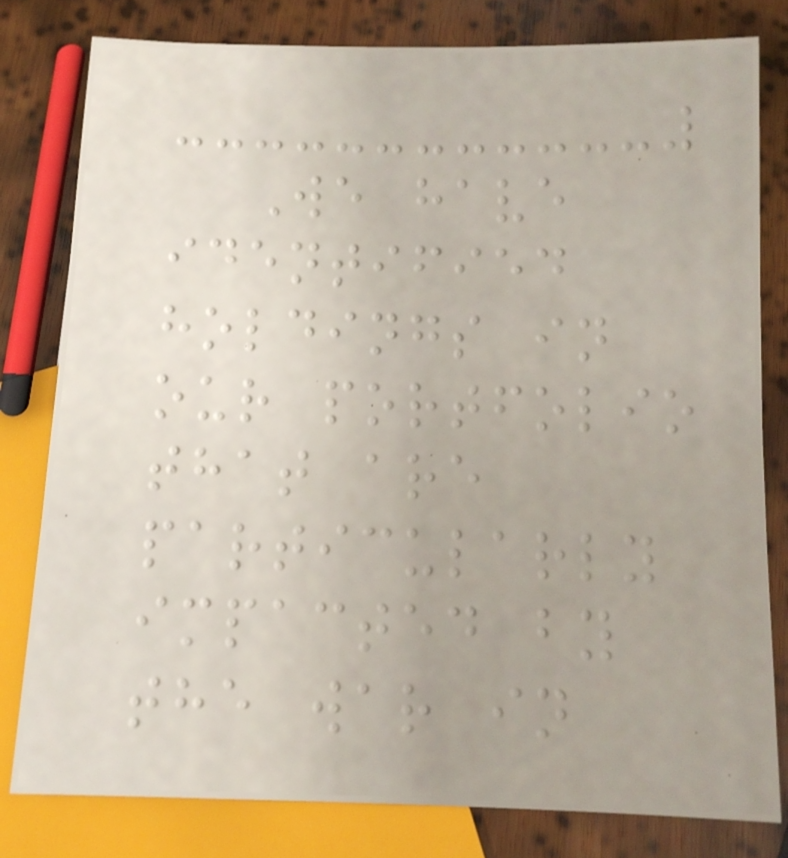We have
identified
holdings in
our portfolio
that are
particularly
impacted by
the war in
